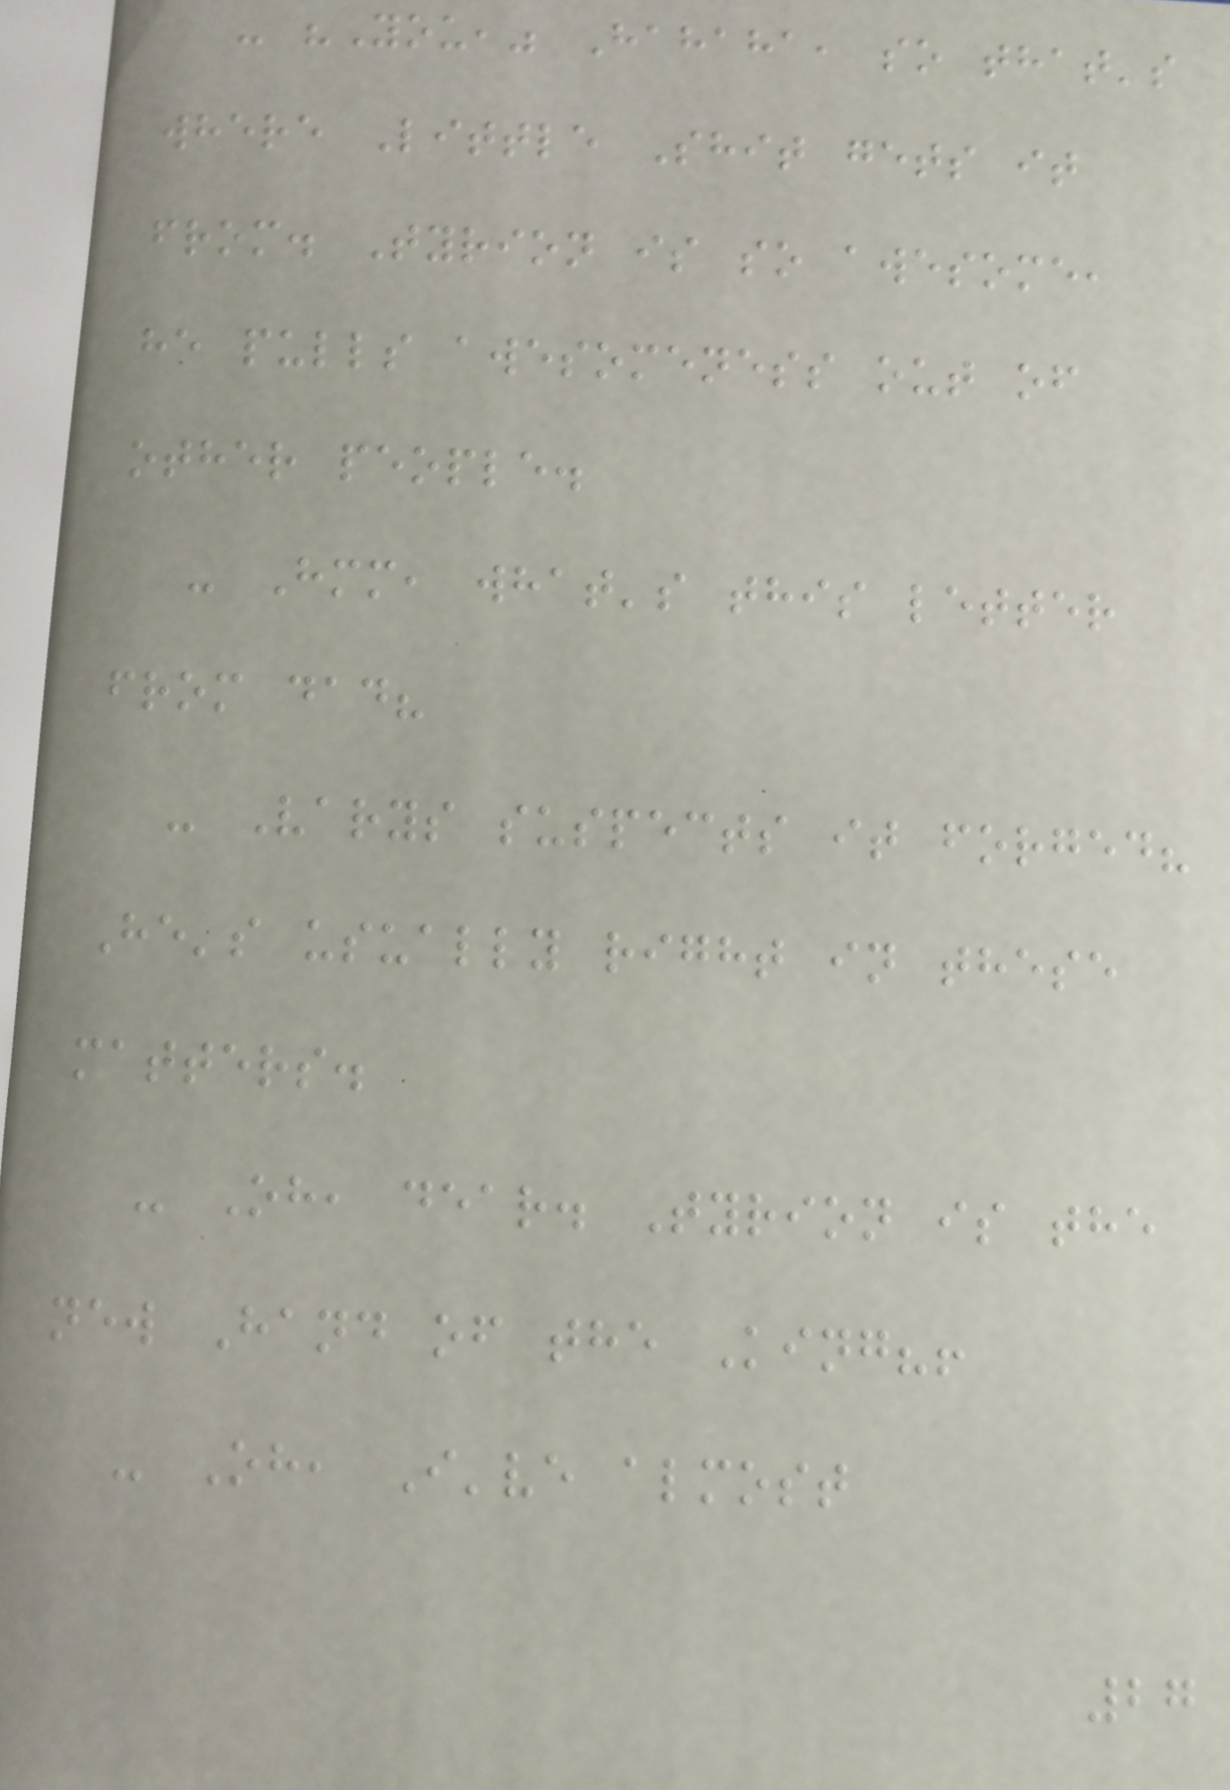- "You," Hahaha, so that's
where Little Shit gets it
from. Tyrion is so awesome,
he pulls awesomeness out of
other people.
- Hmm, what's this letter
from dad?
- Varys suspects it forged?
He's usually right in these
matters.
- Oh, dear. Tyrion is the
new Hand of the King?!
- Oh, I've almost
27
